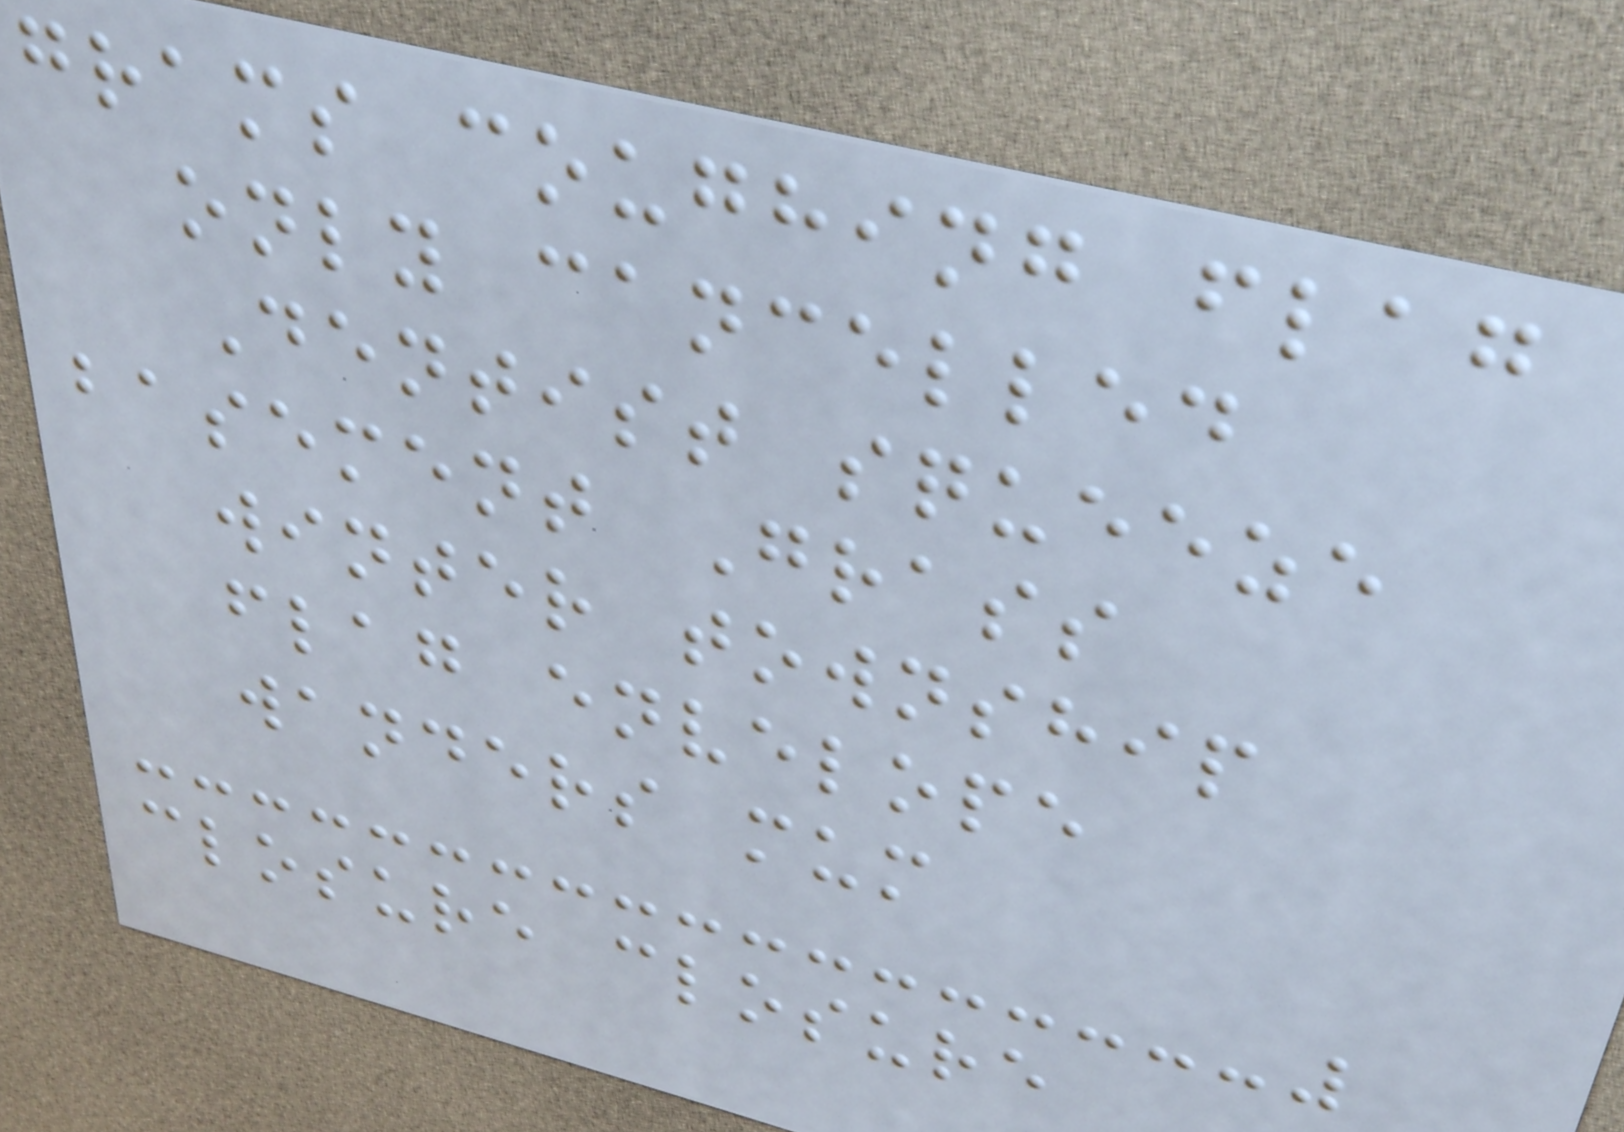grams coughing flag
only cancelled
Dentist squeeze
basement Grass
winter township
flag envelope
wanders mum
closure closure
